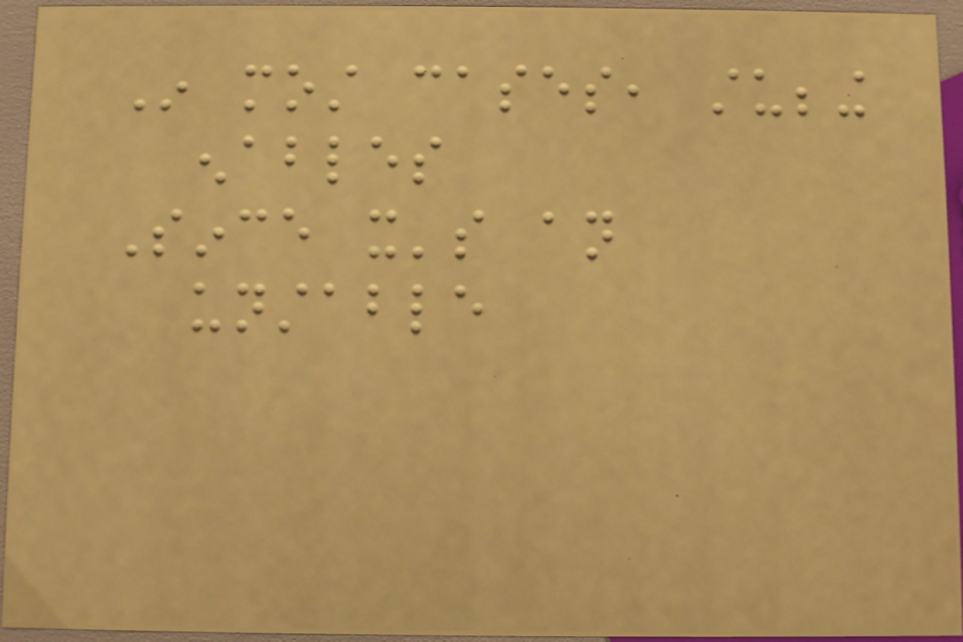In most cases, stubbing
enables
Since it's an
unstable
